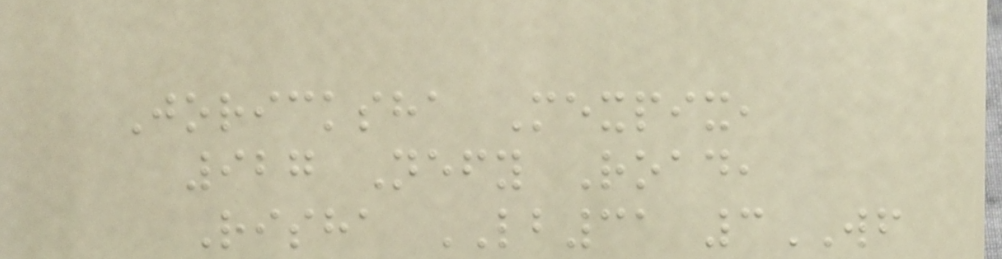Joricksha Mexpix,
927 Nefy Road,
Risha LB31 3WF
